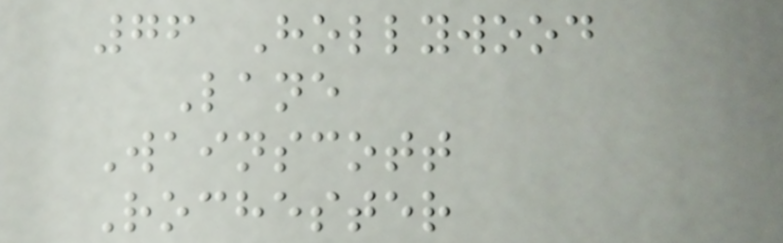76 Hollywood
Lane
Wainscott
Rochester
